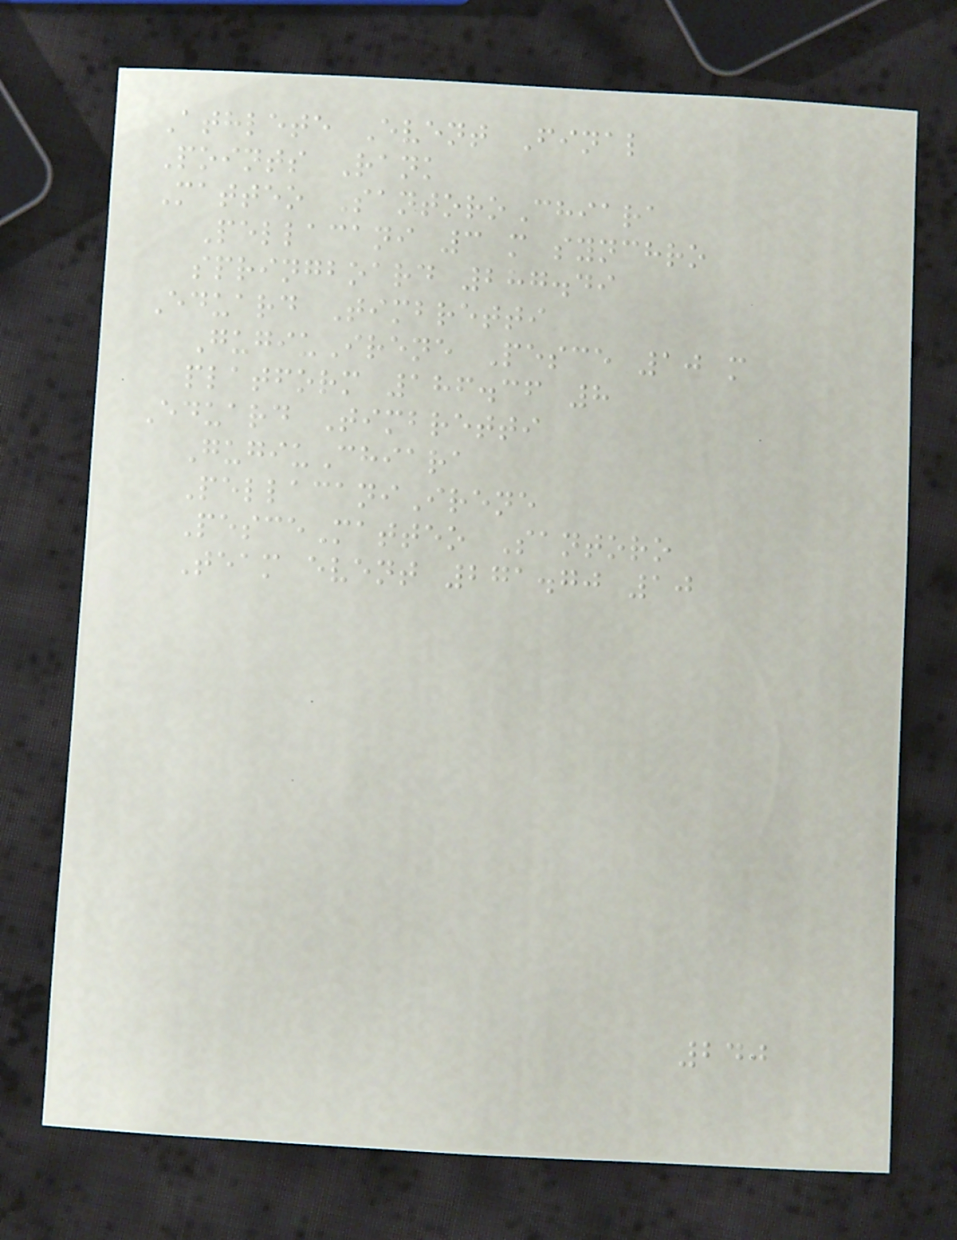Athlete Event Final
Points Rank
Matteo SantoroChiara
Pellacani 3 m synchro
springboard 287.49
Eduard Timbretti
GugiuIrene Pesce 10 m
platform 186.36 8
Eduard Timbretti
GugiuChiara
PellacaniIrene
PesceMatteo Santoro
Team event 271.70 10
240
